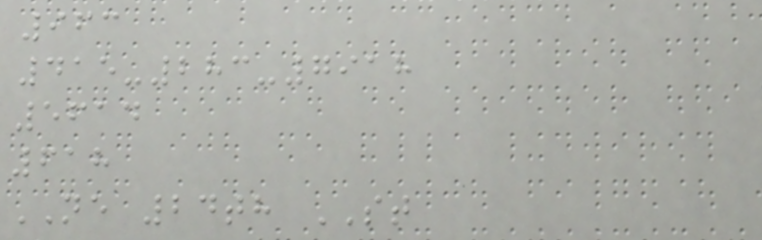963
415-283-7918
5614
618
NE 24th ST
